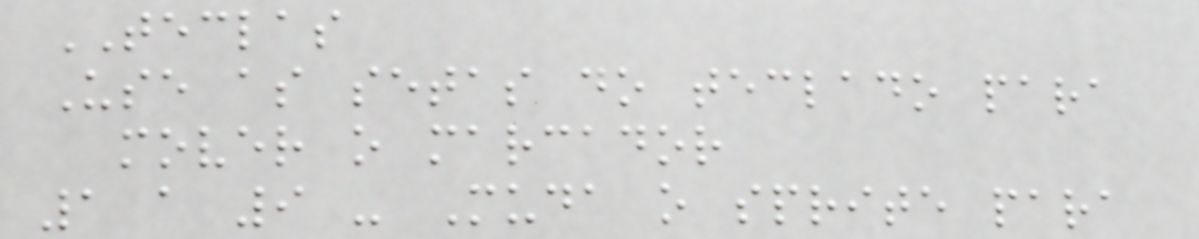TECLAS
Use as setas do teclado para
mover o marcador
1 a 9 - Muda o sprite para
